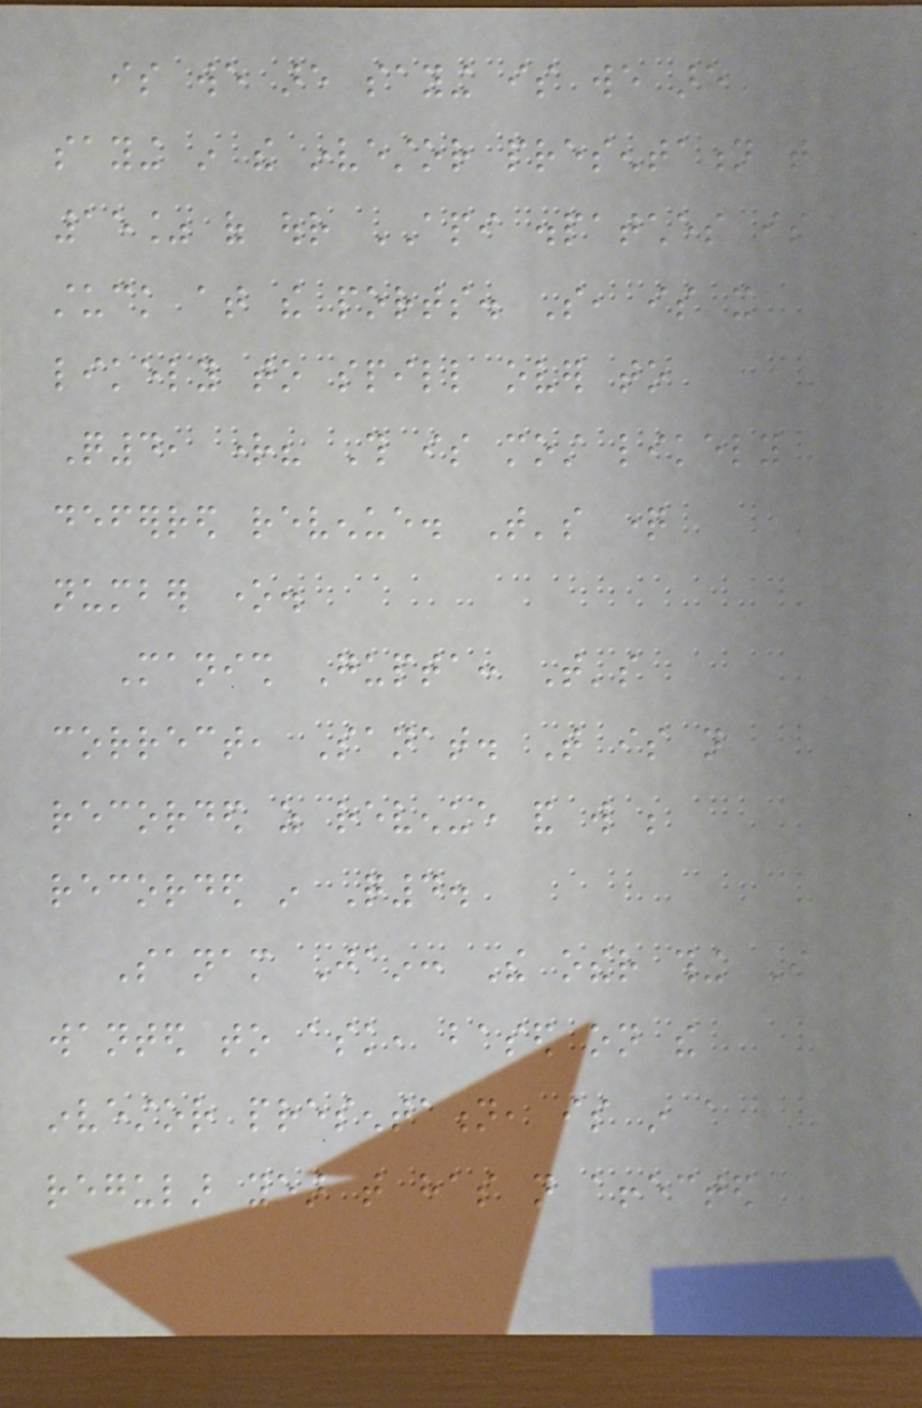is we are saying is we are
saying in the investor presentation that
15% of our API dispatches is
stuck at the ports. So, is it
likely to spill over to
Q4, right? This is most likely
deferred revenue. That's question
number one.
Manish Gupta: That's
correct, Sanat. That is not
recorded as revenue and will be
recorded in Q4.
Sanam Jain: The other thing I
wanted to ask, based on the
investor presentation, is in a
regular year that has not affected
